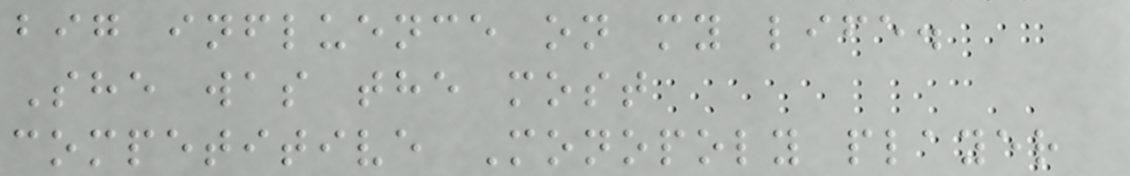big influence on my life.
She was the most
competitive Monopoly player
